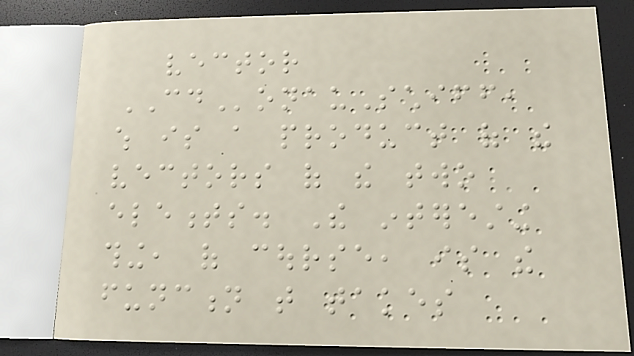vector
CDonauSchiff,
which is a product of the
vectors of the two
elements. The interesting
thing, of course, is the
function that takes
